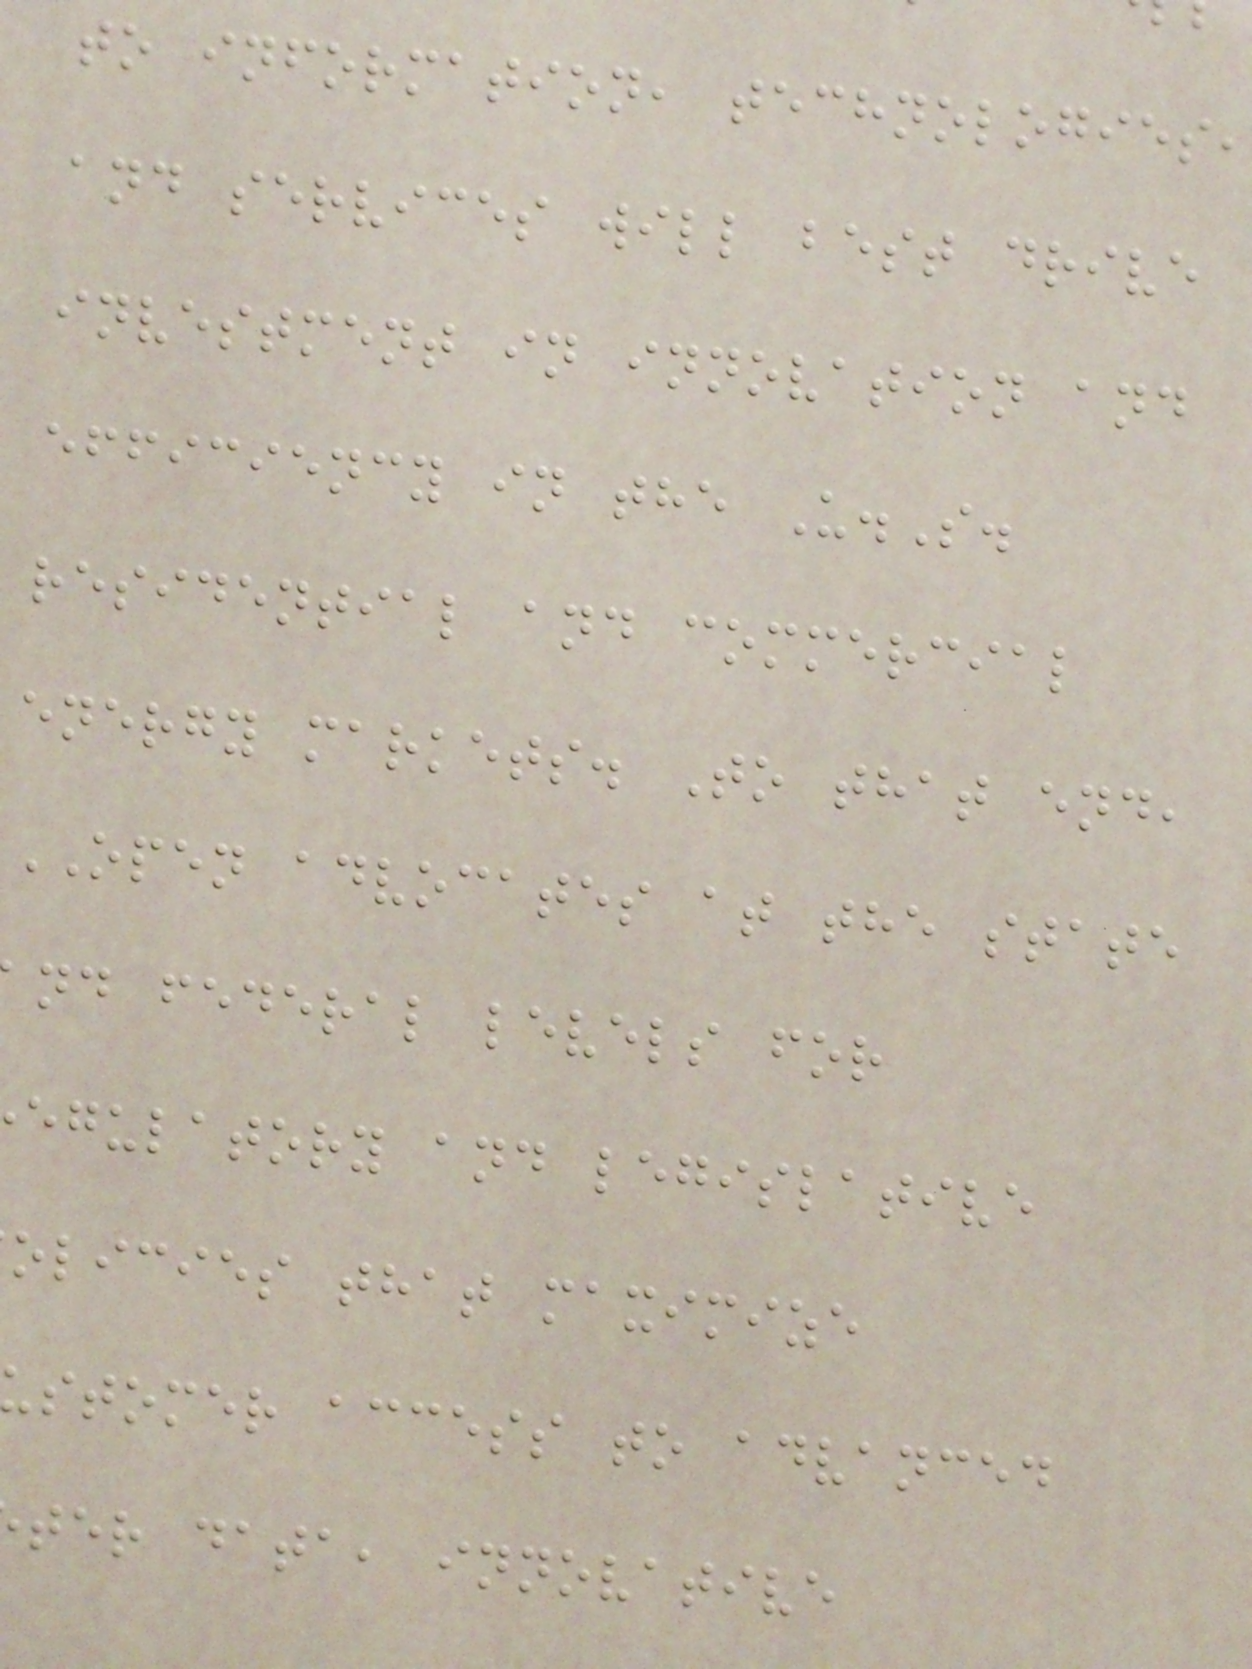to information, technologies
and services will best drive
investment in innovation and
efficiency in the U.S.
residential and commercial
energy markets. To that end,
OPEN advocates at the state
nd federal levels for
egulatory and legislative
olicies that maximize
stomer access to advanced
ter data, innovative
